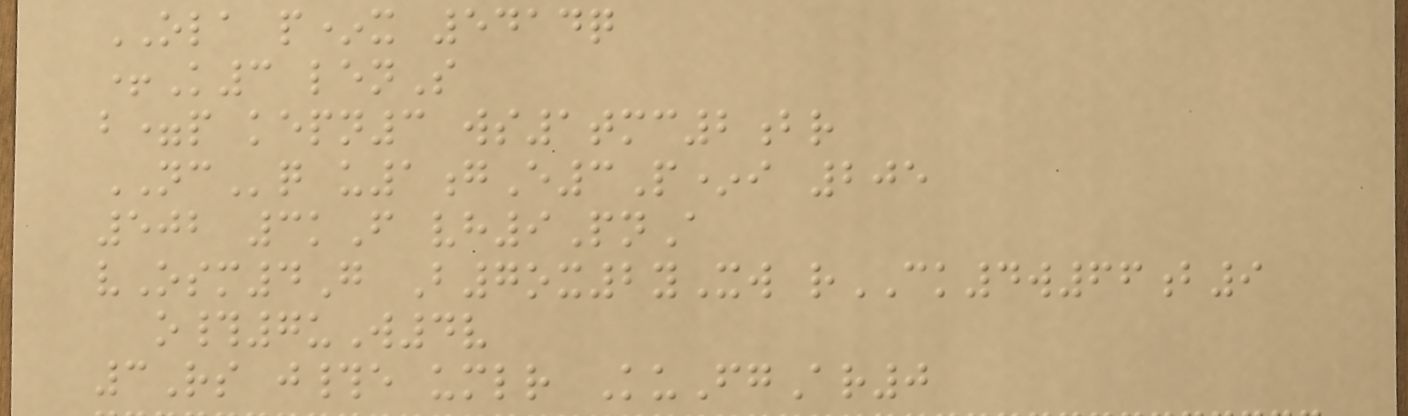OLA p*x 5414q
+K3 lenS
b=p kepn3 ws1tmc2br
NCq u1gE3P*i 205
502 3kF vh9PnA
vOsm4G B7ox2yXw rCK4w66b9
o#7uW4v
3Rs j#e umlr KuFgAr0
